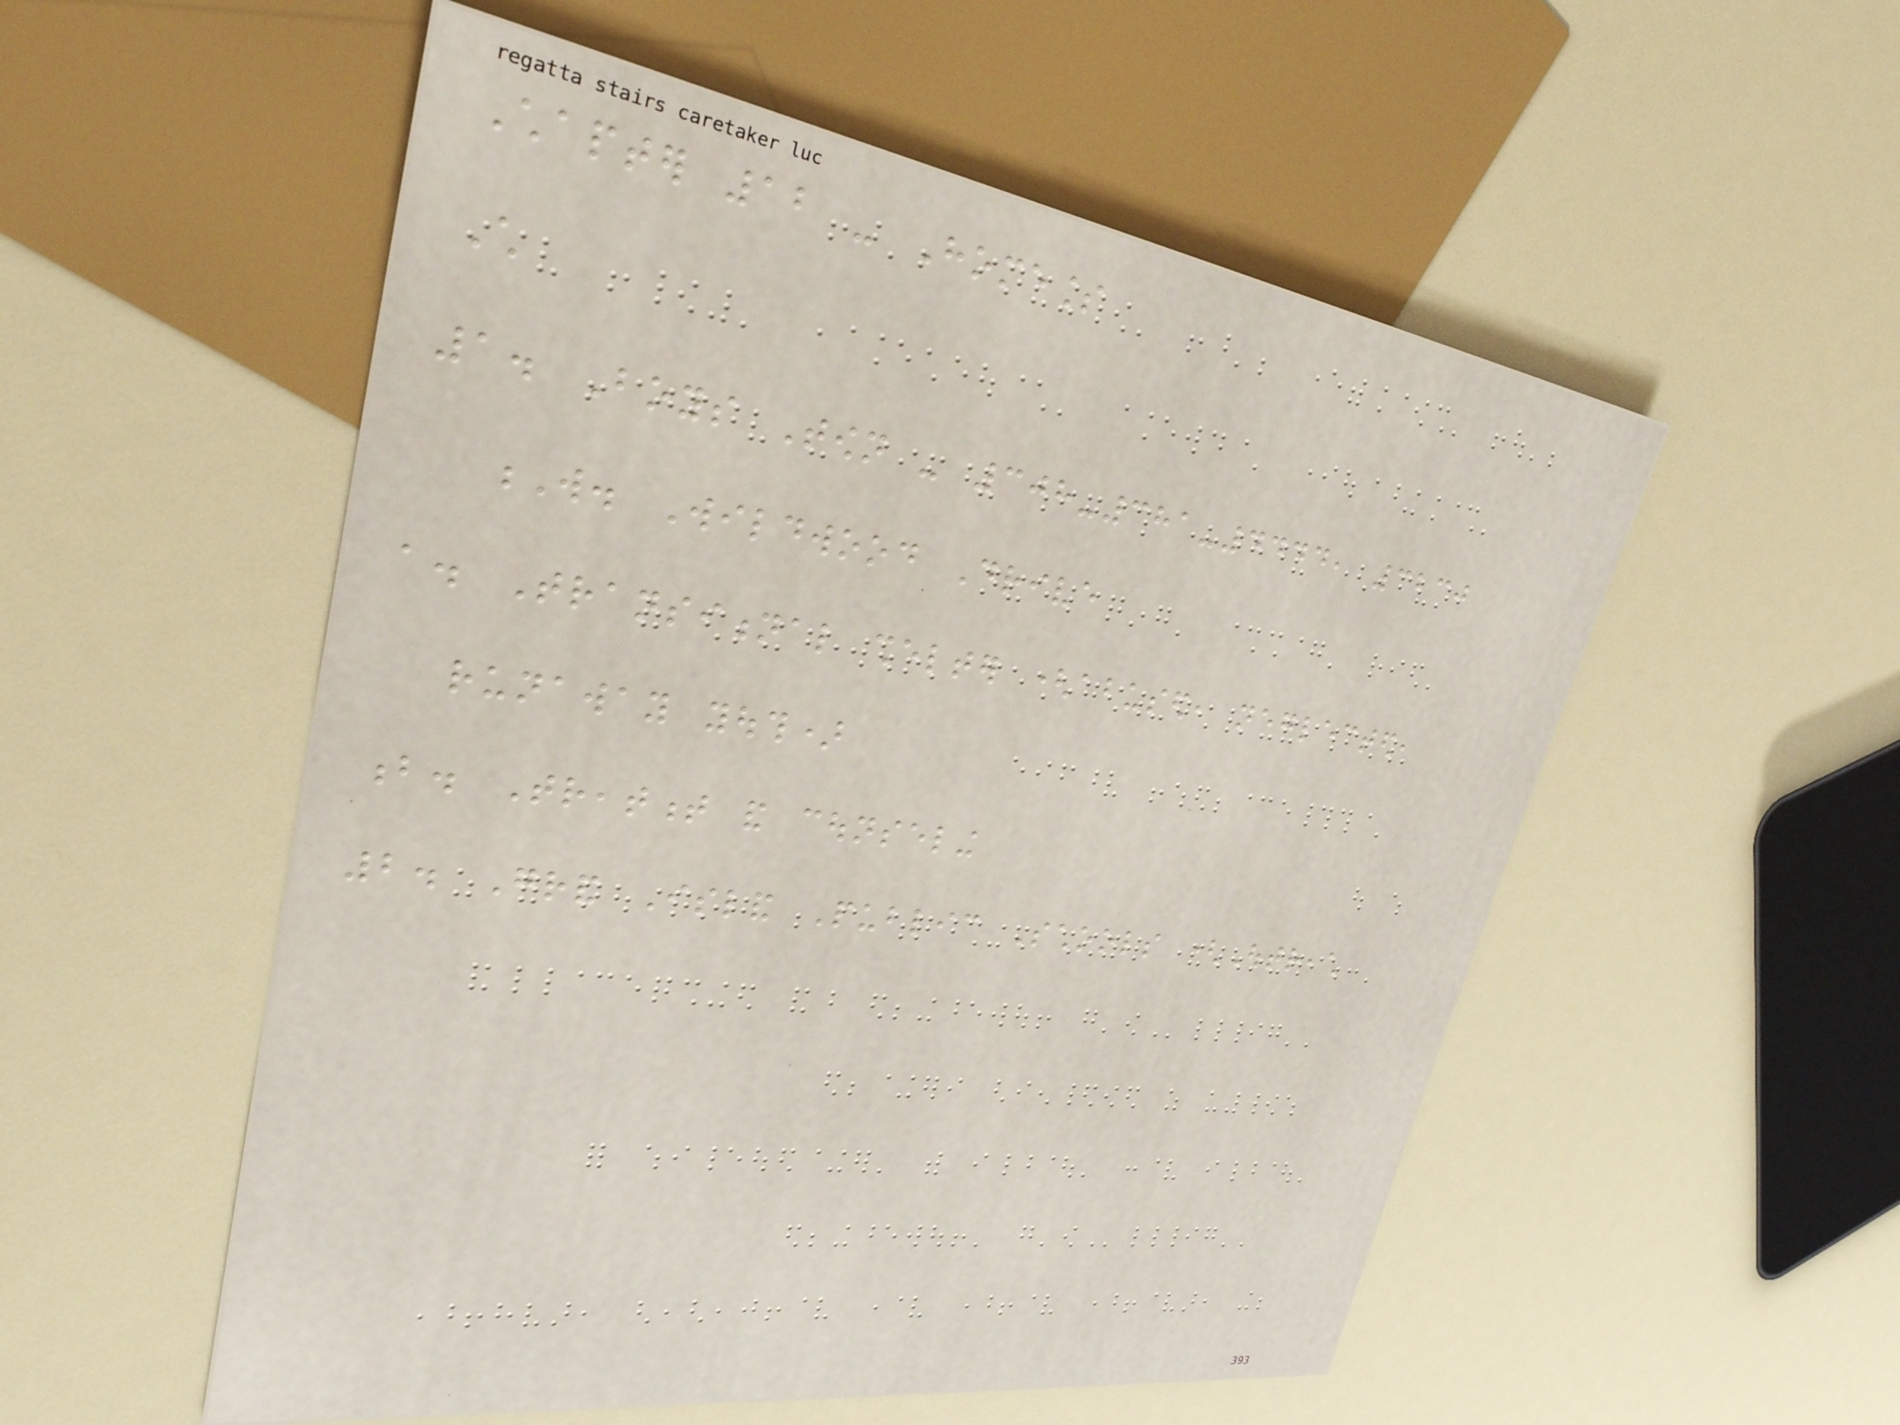Chapter 12 - Homeless
Child
1. Boys Town - 308-381-4444, 3230
W. Wildwood Drive
a. Transitional shelter (abused, neglected,
runaway youth)
b. Treatment and counseling
2. Grand Island Public Schools (Outreach
